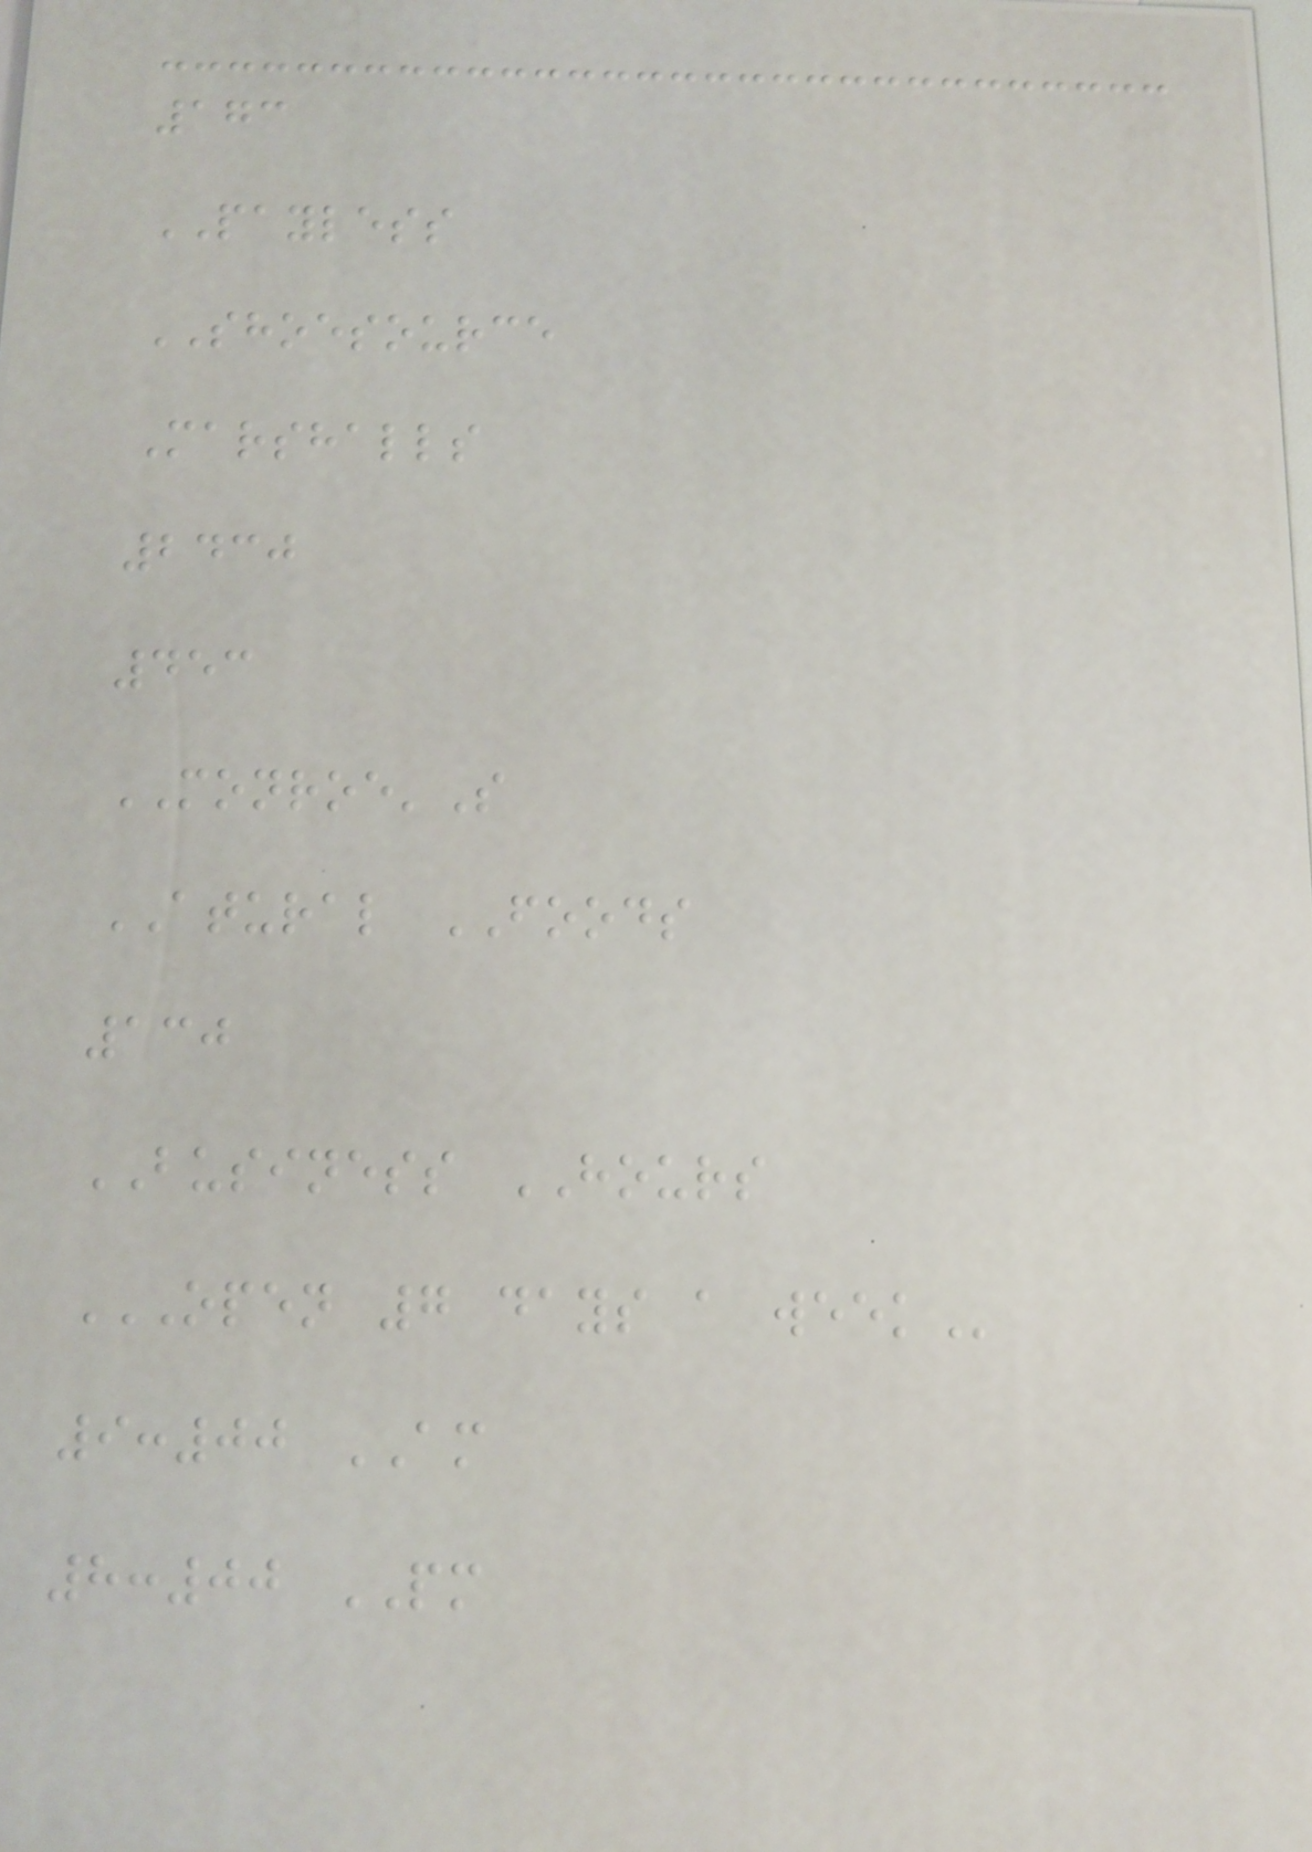173
PAYLESS
SHOESOURCE
Marshalls
2430
453
MONROE'S
ATURAL FOODS
130
BUSINESS HOURS
OPEN 7 DAYS A WEEK
9:00 AM
8:00 PM
